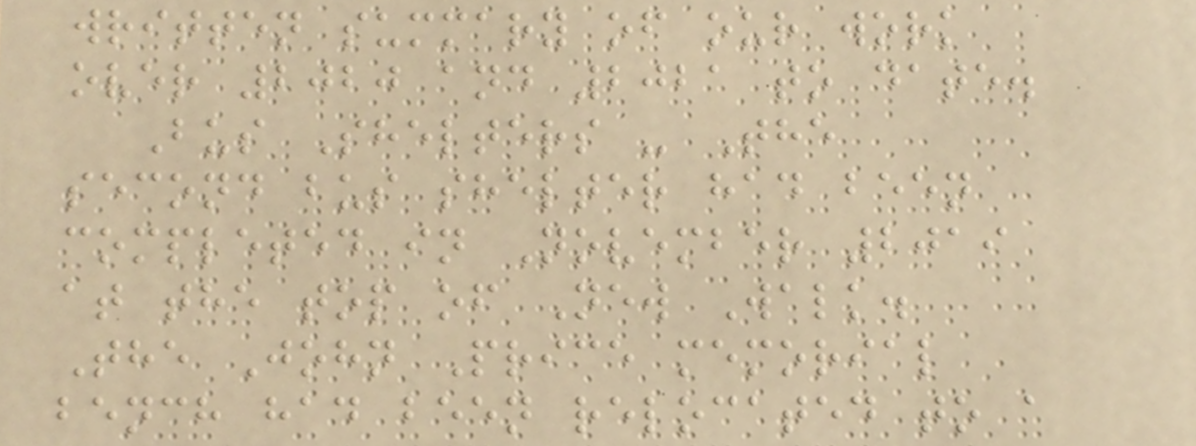written summary of our work
over 2020 and 2021 to date.
Bus Shelters - The
second bus shelter had been
completed in November 2019
at the top of New Walk.
The John Price memorial
bench had been relocated to a
